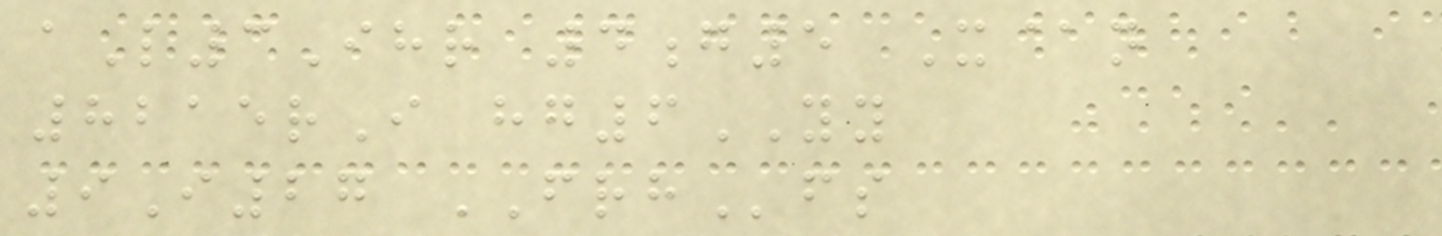aL3Ihr 4g5 X@n
8215rI hg6YY
9I27 FRHfs
